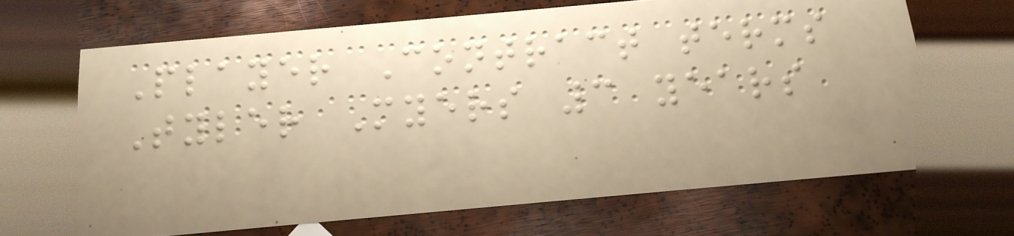Player Contract terms
Tyler Myers 3 years
